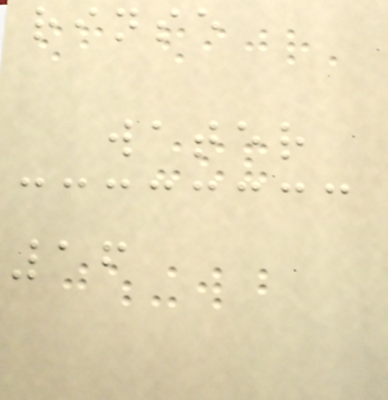rinse
water
16
